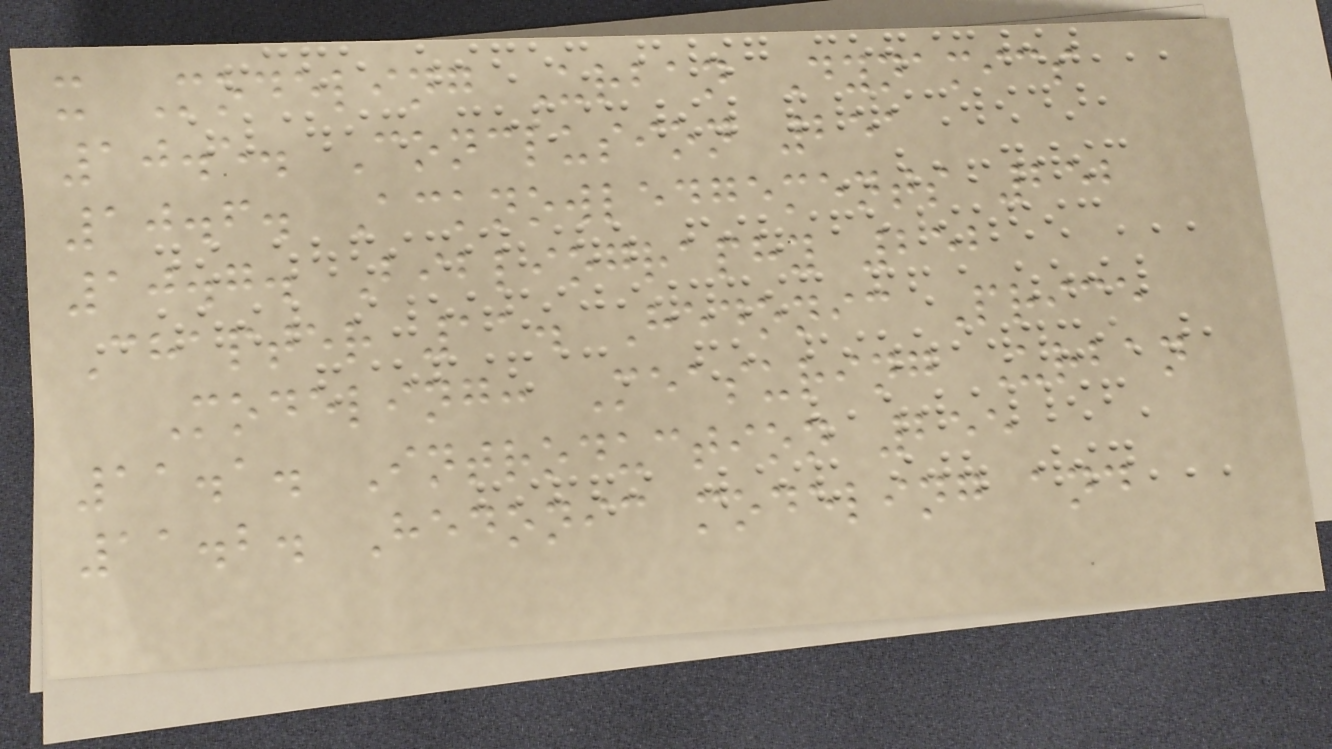x Modeling Urban Dynamics
10.5. Conclusion 251
10.6. Acknowledgements 252
10.7. Bibliography 252
Chapter 11. Hedonic Price
Modeling: Measuring Urban
11.1. Introduction 255
11.2. Hedonic modeling and
